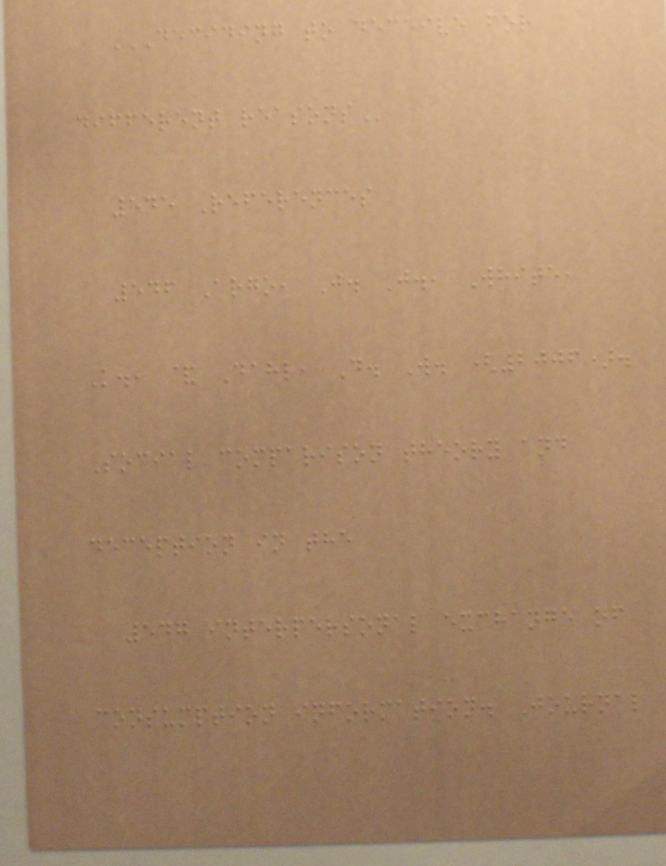DECIDING TO DECEIVE FOR
DIFFERENT REASONS
545 References
546 Argo, J. J., White,
K., & Dahl, D. W. (2006).
Social comparison theory and
deception in the
547 interpersonal exchange of
consumption information. Journal
